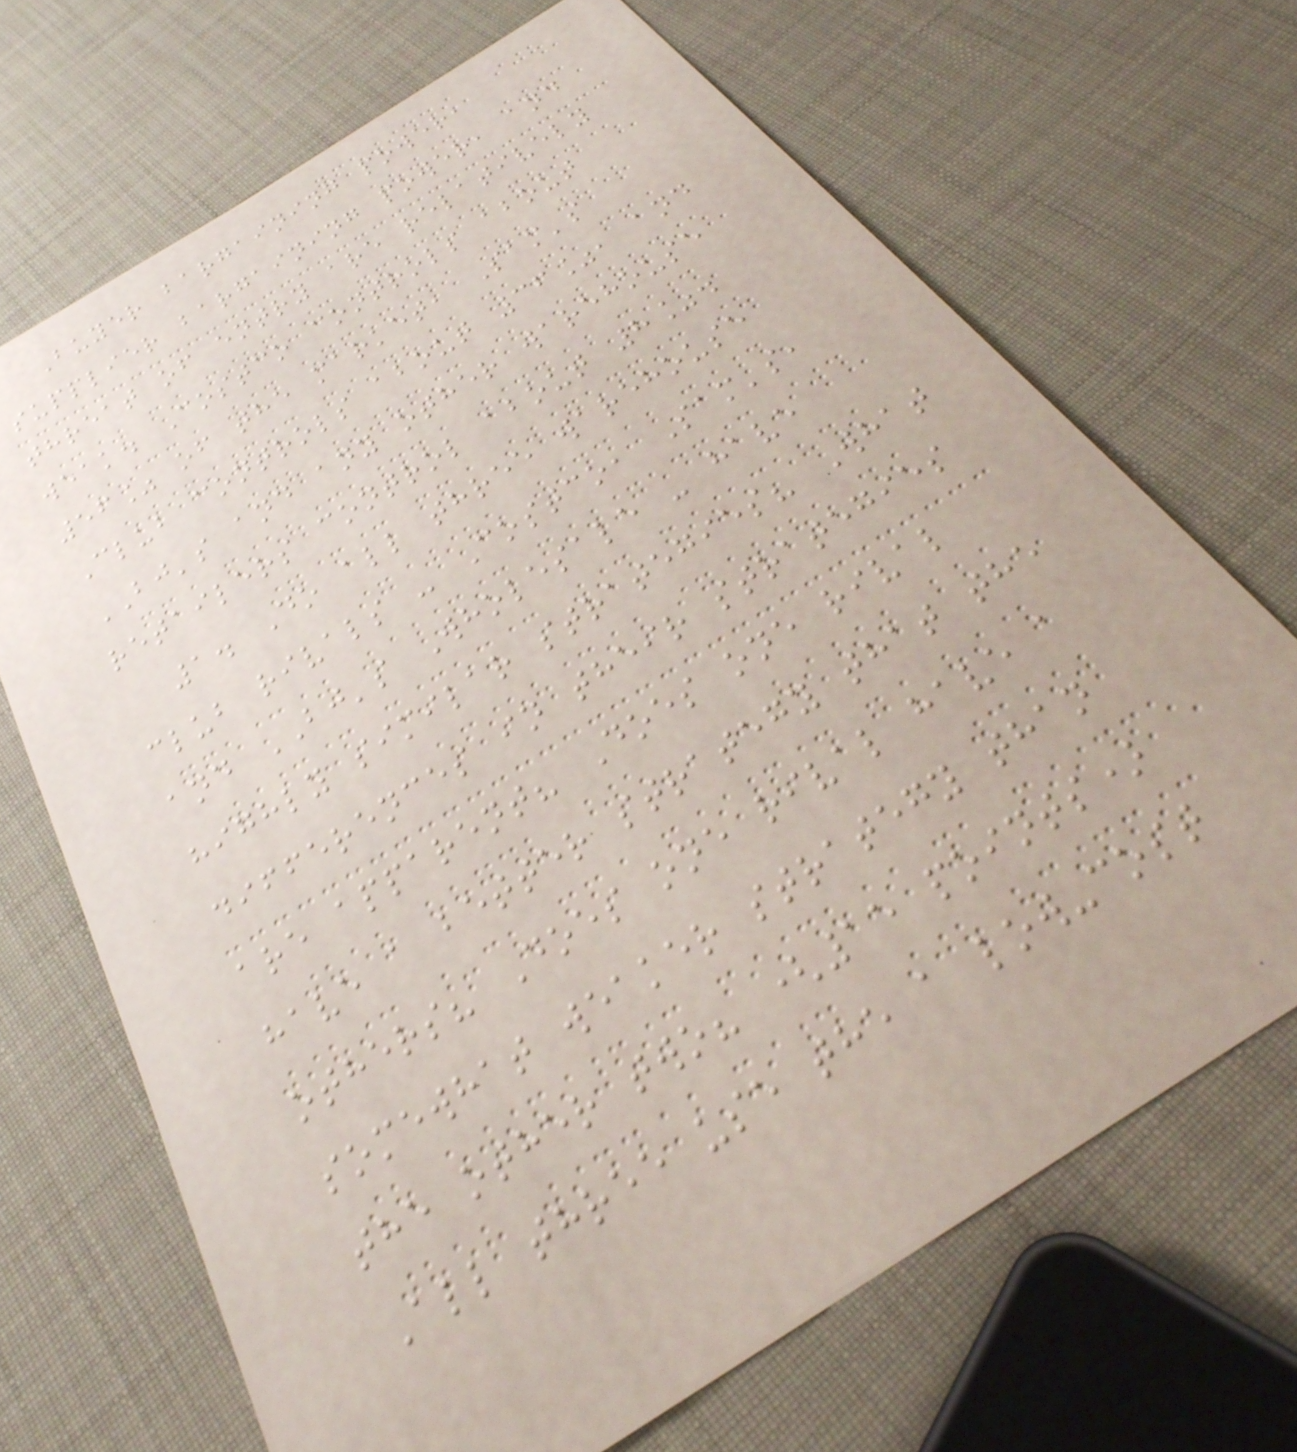Buyer bargaining power,
supplier bargaining power, and
threat of entry are relatively
weak. Costco controls about
56% of the market, Sam's
Club controls about 36%, and
BJ's and any other warehouse
retailers control about 8%.
1. Do all three warehouse
club rivals - Costco, Sam's,
and BJ's Wholesale - have
highly similar strategies? What
differences in their strategies
are apparent? Does one rival
have a better strategy that the
others? Does one rival have a
somewhat weaker strategy than
the other two? (15 points)
All three use the a low-cost
